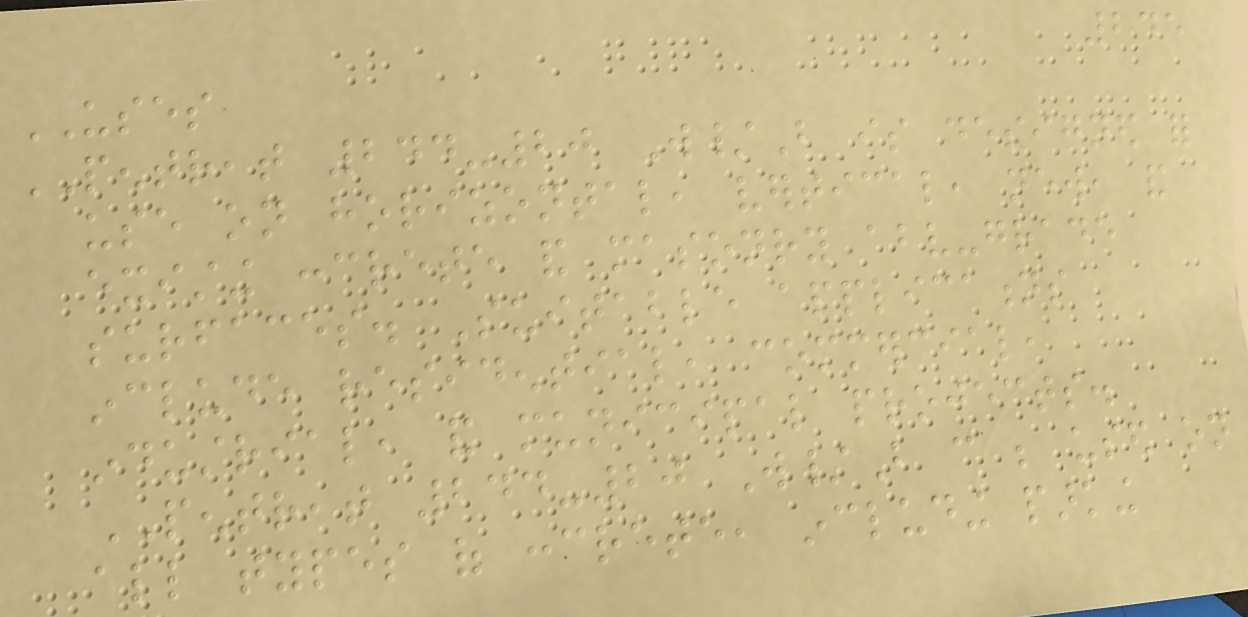245
USES
PENTREAT 244-20 W/B is designed for
use on horizontal, vertical, new, and
existing concrete and masonry above-grade
surfaces. Suitable applications
include residential, commercial,
industrial, and municipal projects.
PENTREAT 244-20 W/B can be used on
all types of concrete, including parking
